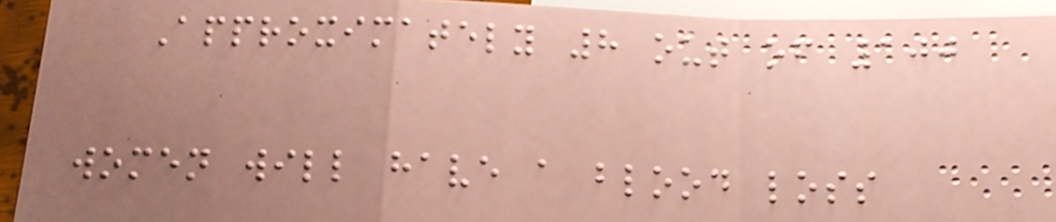Approximately 8 out of 100
women will have a blood loss
